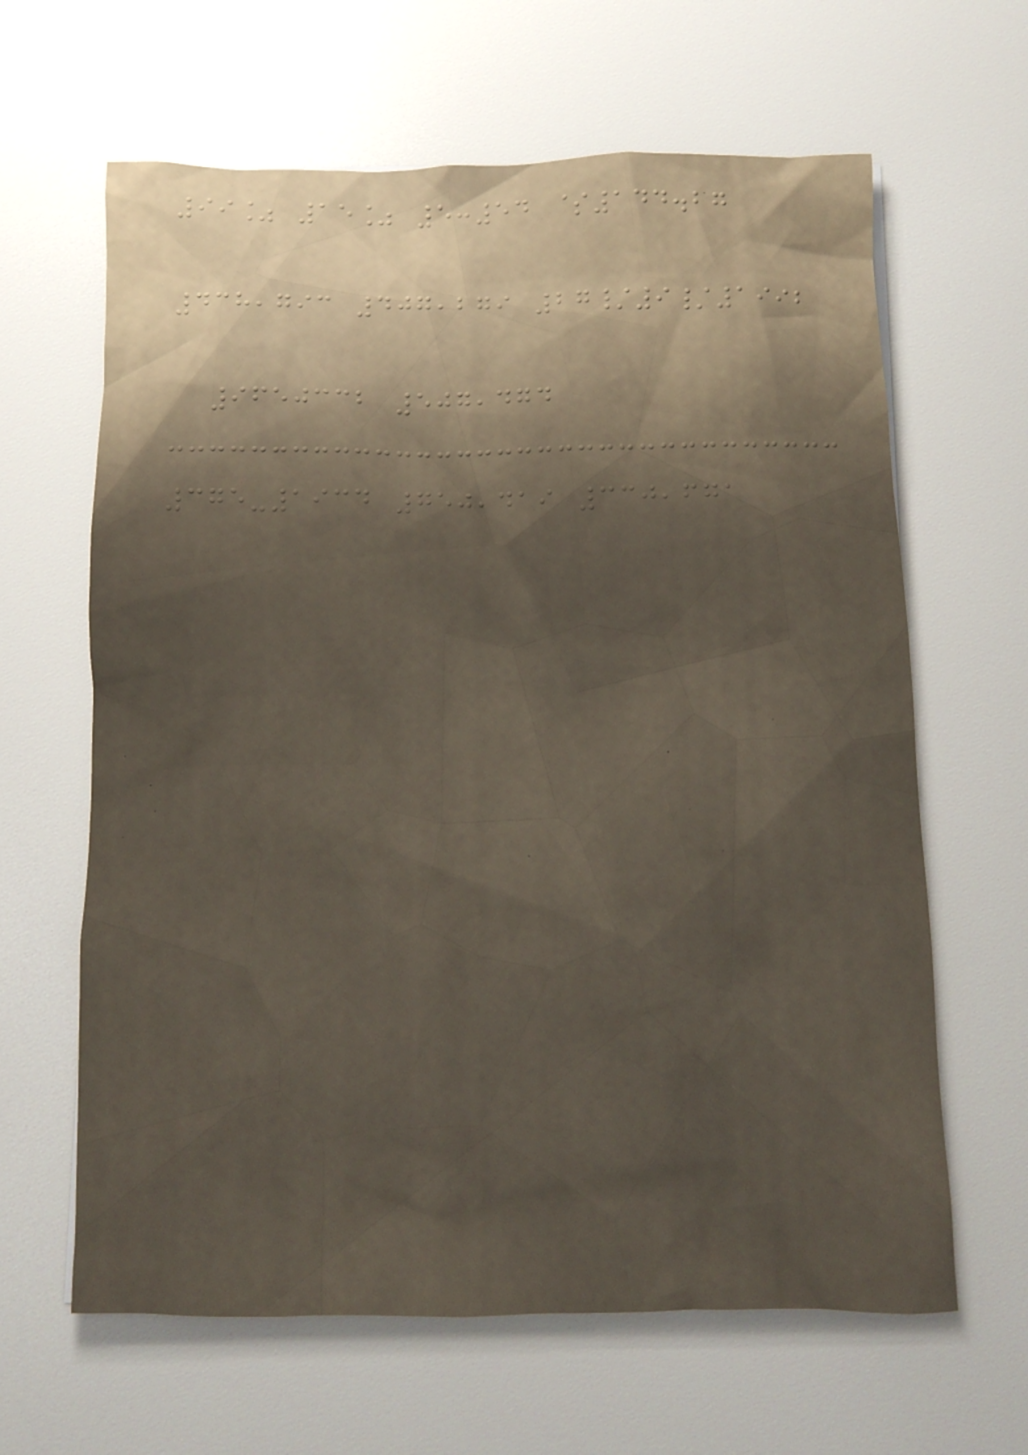99% 15% 5:54 $144.27
438,793 407,279 27/9/1992
9650332 507,474
375-1934 750,419 330,671
